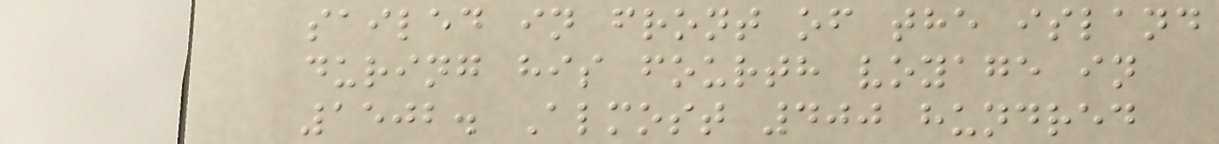sailed in front of the island
during his fourth voyage in
1502. Almost 400 hundred
